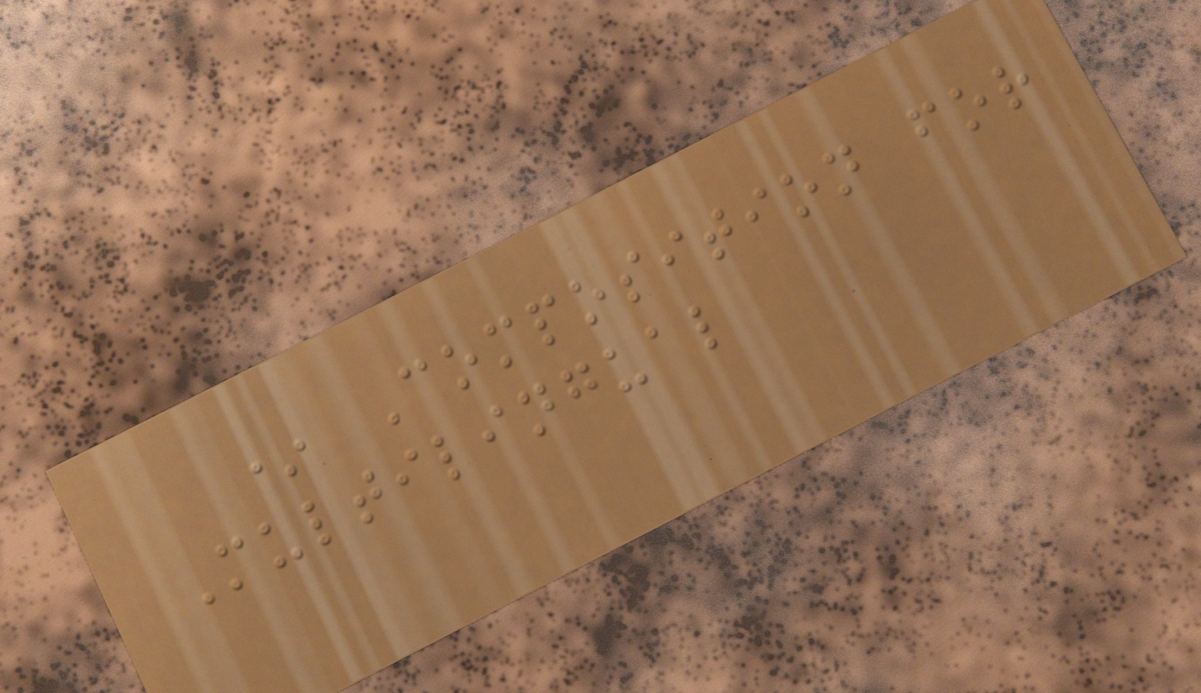* Composition for
Multilingual
